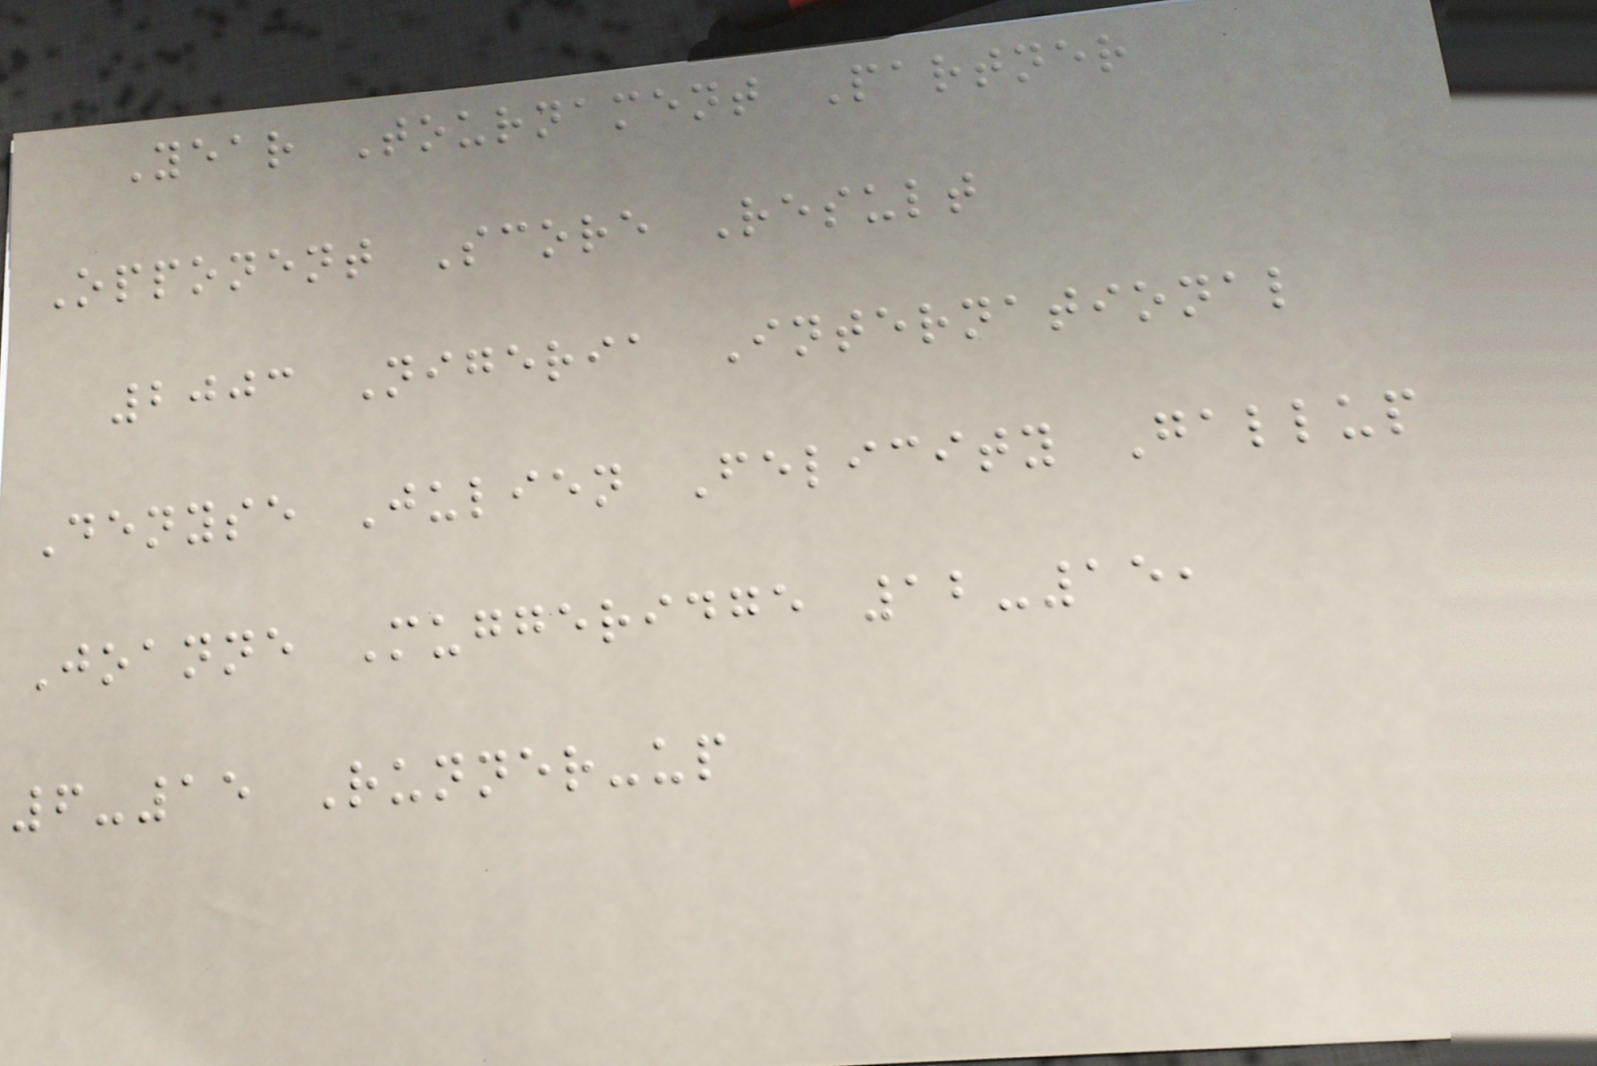Year Tournament Partner
Opponent Score Result
2003 Nigeria International
Denyse Julien Felicity Gallup
Joanne Muggeridge 12-15,
6-15 Runner-up
